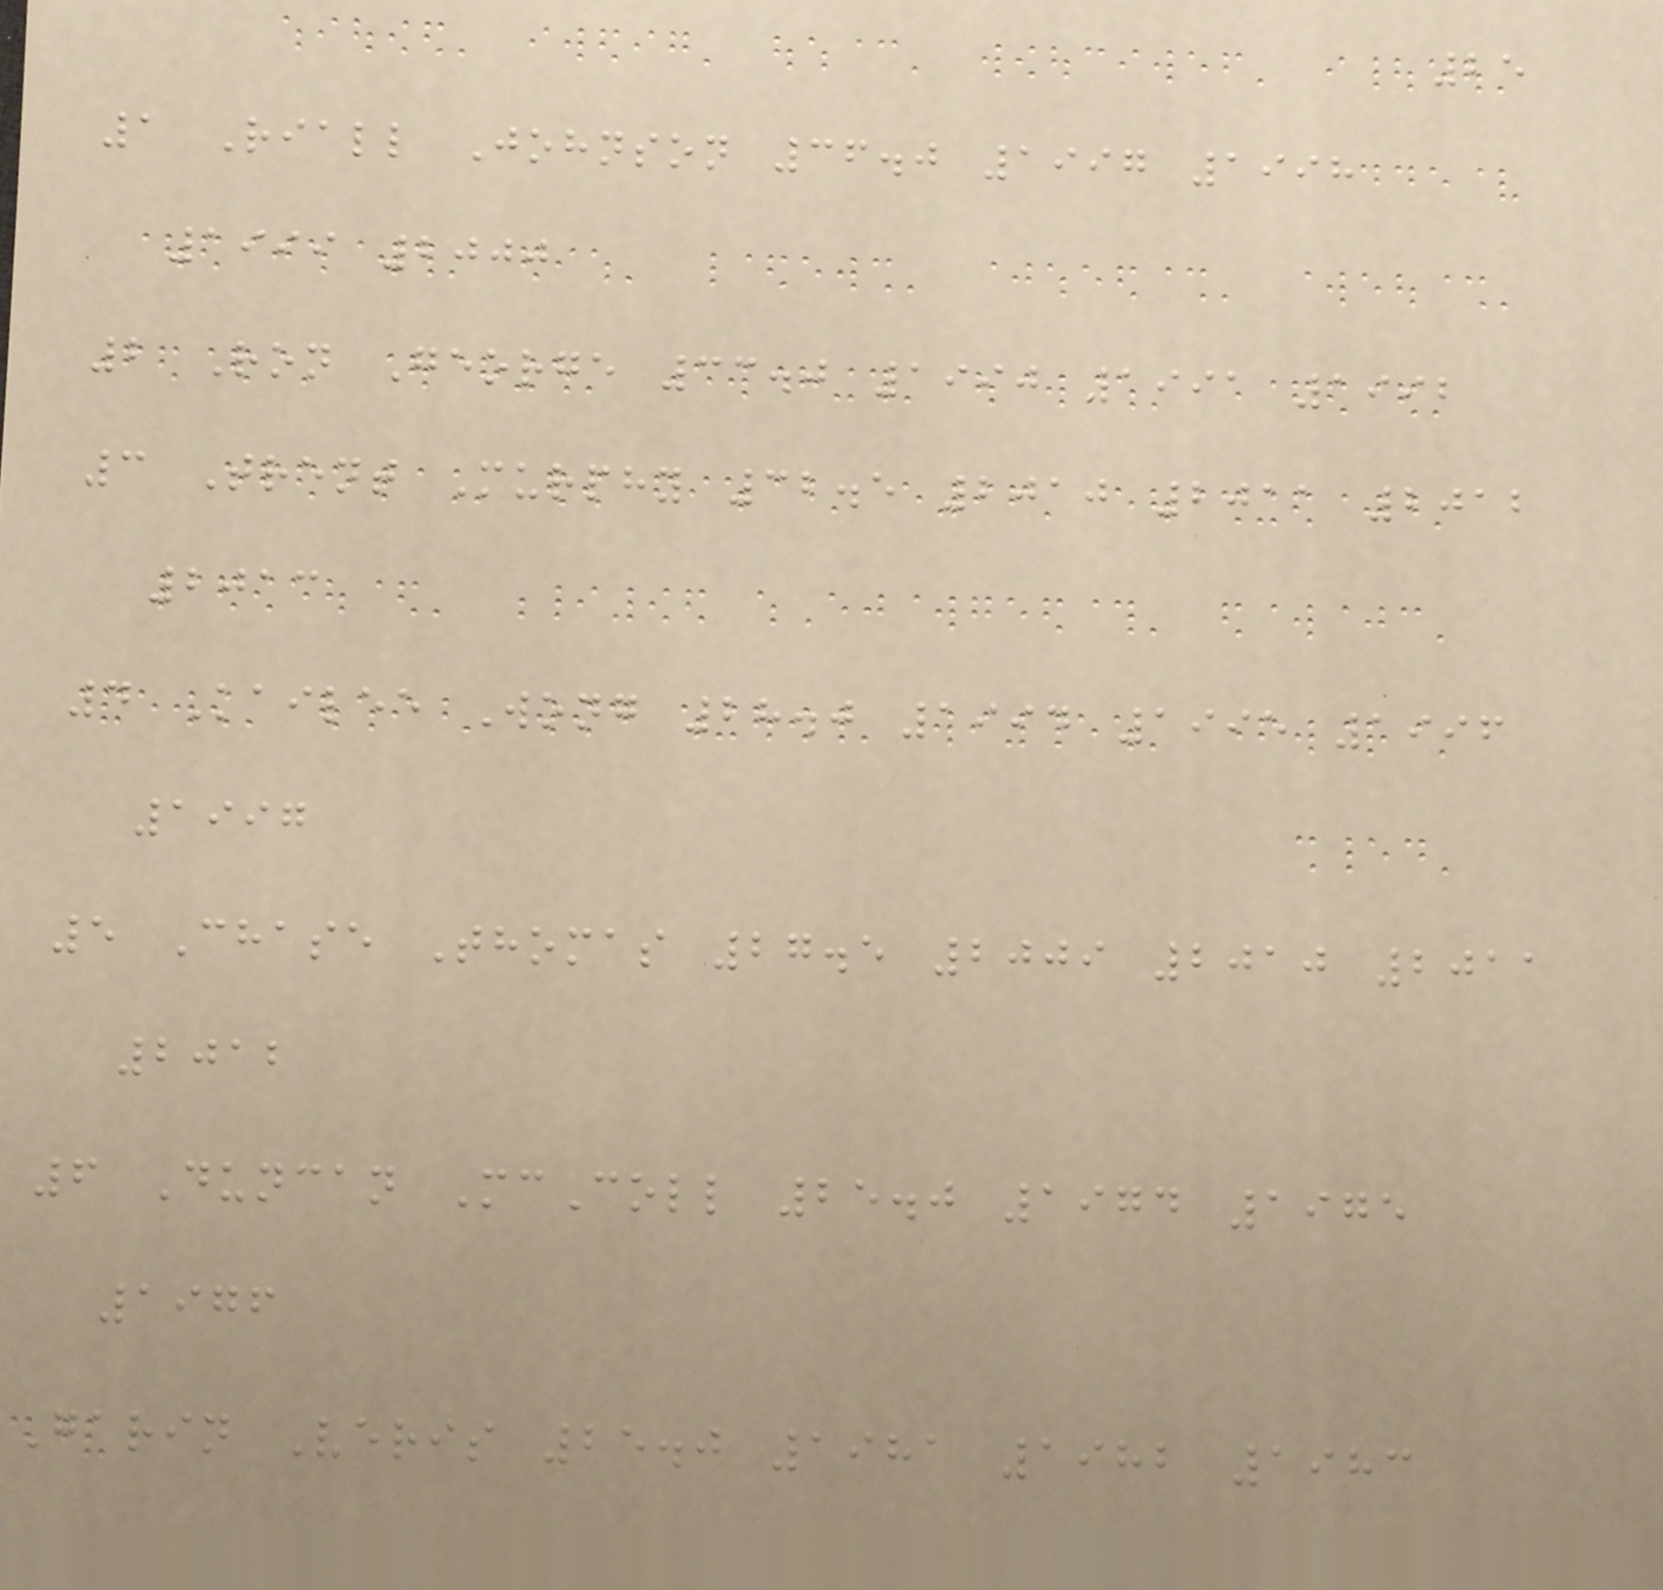25
1 Riall Johnson 36.0 1997 1998
1999 2000
2 Ron George 33.0 1990 1991 1992
3 Trent Murphy 32.5 2010 2011 2012
2013
4 Kailee Wong 28.0 1994 1995 1996
1997
5 Chase Thomas 27.5 2009 2010 2011
2012
6 Duncan McColl 25.0 1974 1975
1976
Garin Veris 25.0 1981 1982 1983
